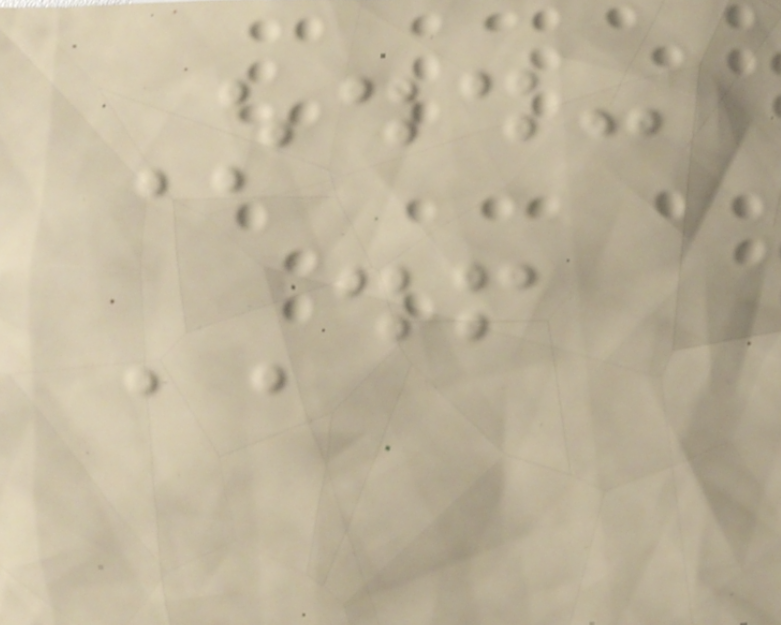Odd:
DF
